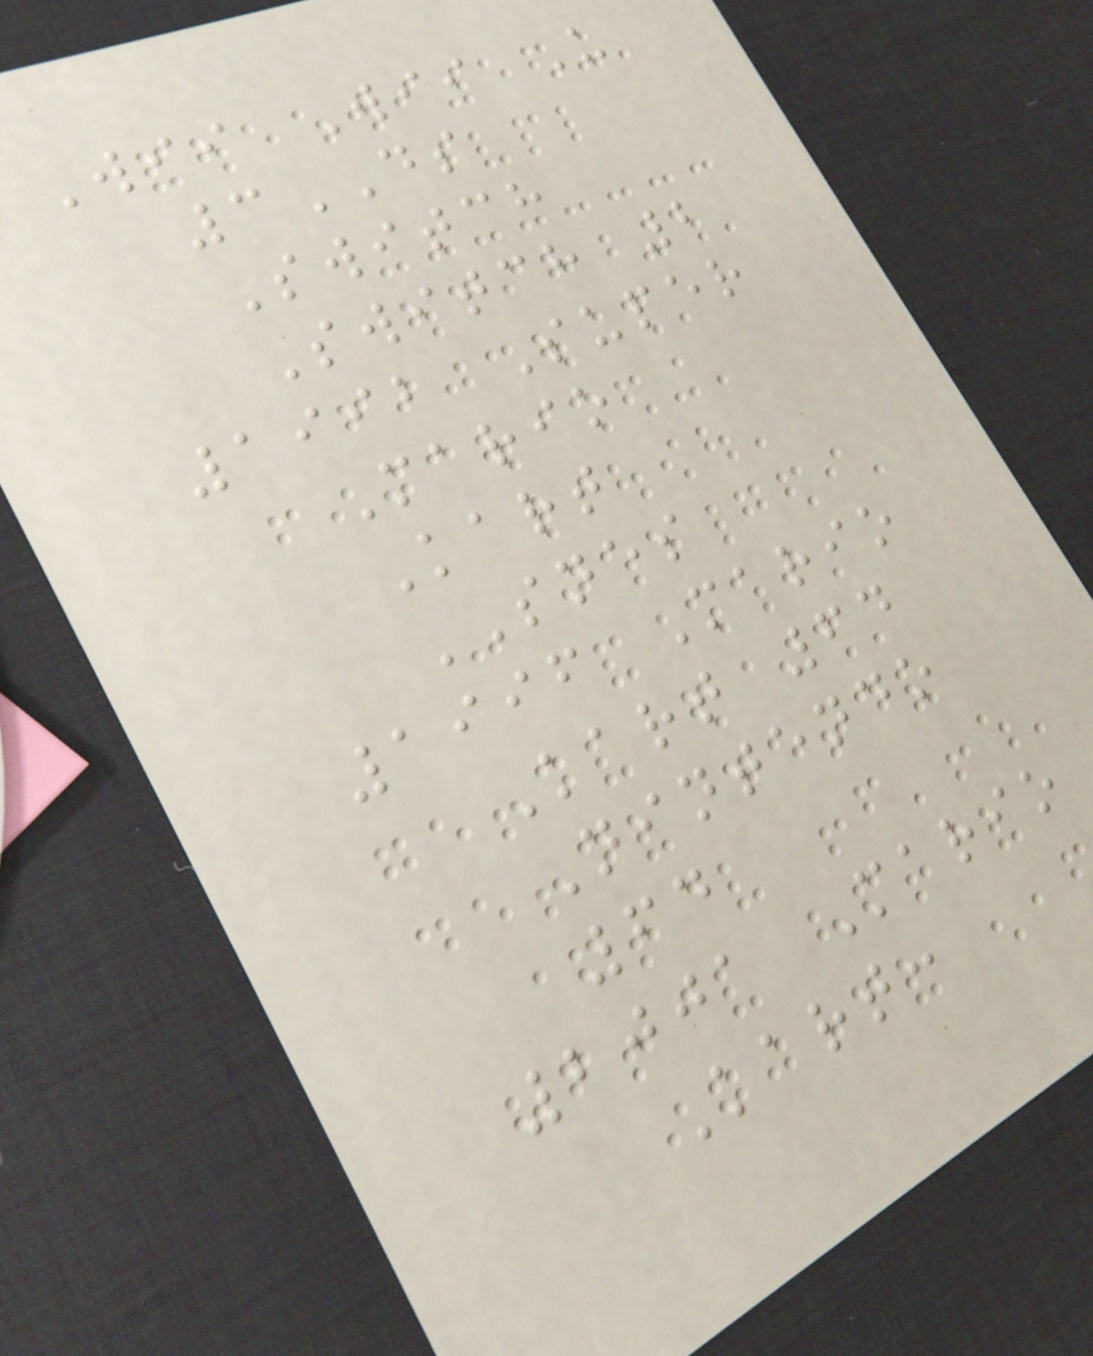Wii Wii U
3DS
Switch
Switch 2
1992 Super
Mario
Kart
SNES
1996 Mario
Kart 64
Nintendo
64
2001 Mario
Kart:
